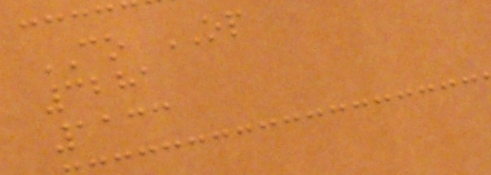CO OP
3281
1133
